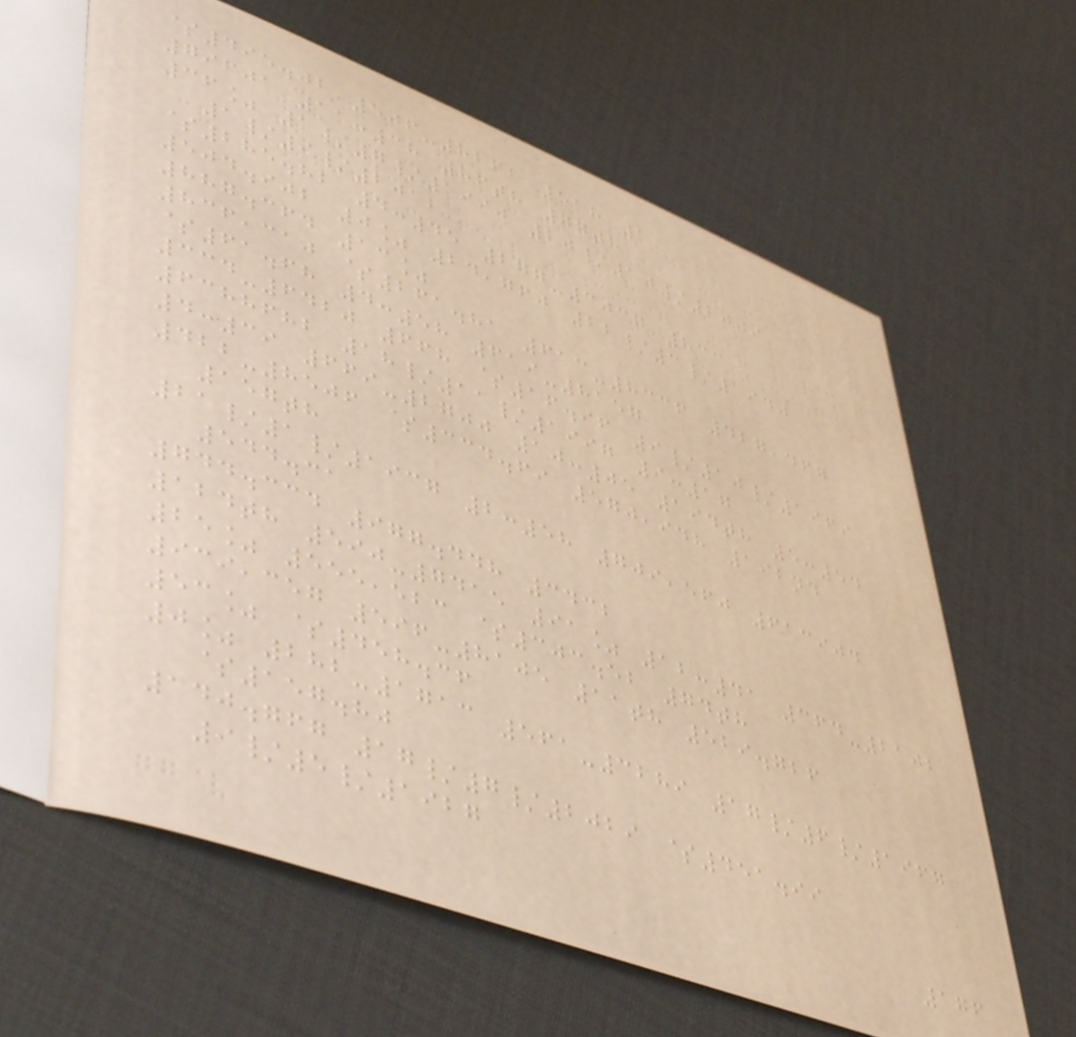$495.02 506-8262 518 1
79601 11:38 86th 77th
36% 1/7/1990 20/10/2009
1/9/2012
$285.82 4:45 277-3037 833
504.902 0% 24,760 22/3/1940
887.364 13%
836,310 $261.81 613-8336 427,467
$61.68 4:58 619-8157
334-6420 668 $16.96 9/10/1969
6388682 18/11/1997 9:17
4:39 669-2700 10:05 194th 5:54
422-8506 $334.69 570,948 192nd
157th
21/1/1937 2:58 709,560 613904
544.31
744.334 977.448 3432
124th 590-7415 91% 12:41 364-2102
25% 555,523 $303.52 74th
939,357 596-8105 11th 529.726
53% $458.36
0% 282-1713 561-3289 17/6/1967
$157.80
140.767 17/7/2029 $451.99
9/5/1927
176
